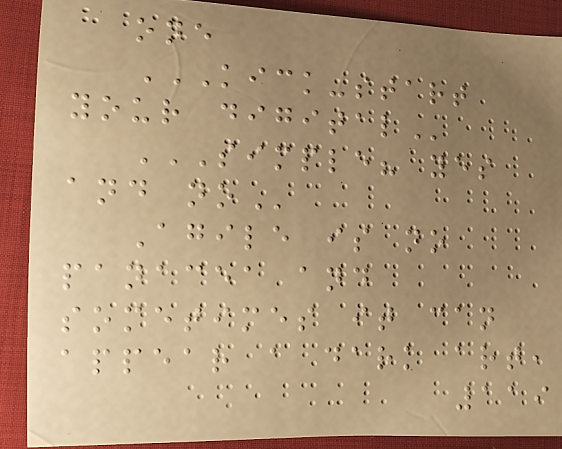one
KICK-START
YOUR DIGITAL
SIMPLE? YES
AND NO
Agile is no
panacea and
sometimes it can
appear a dark art,
119
